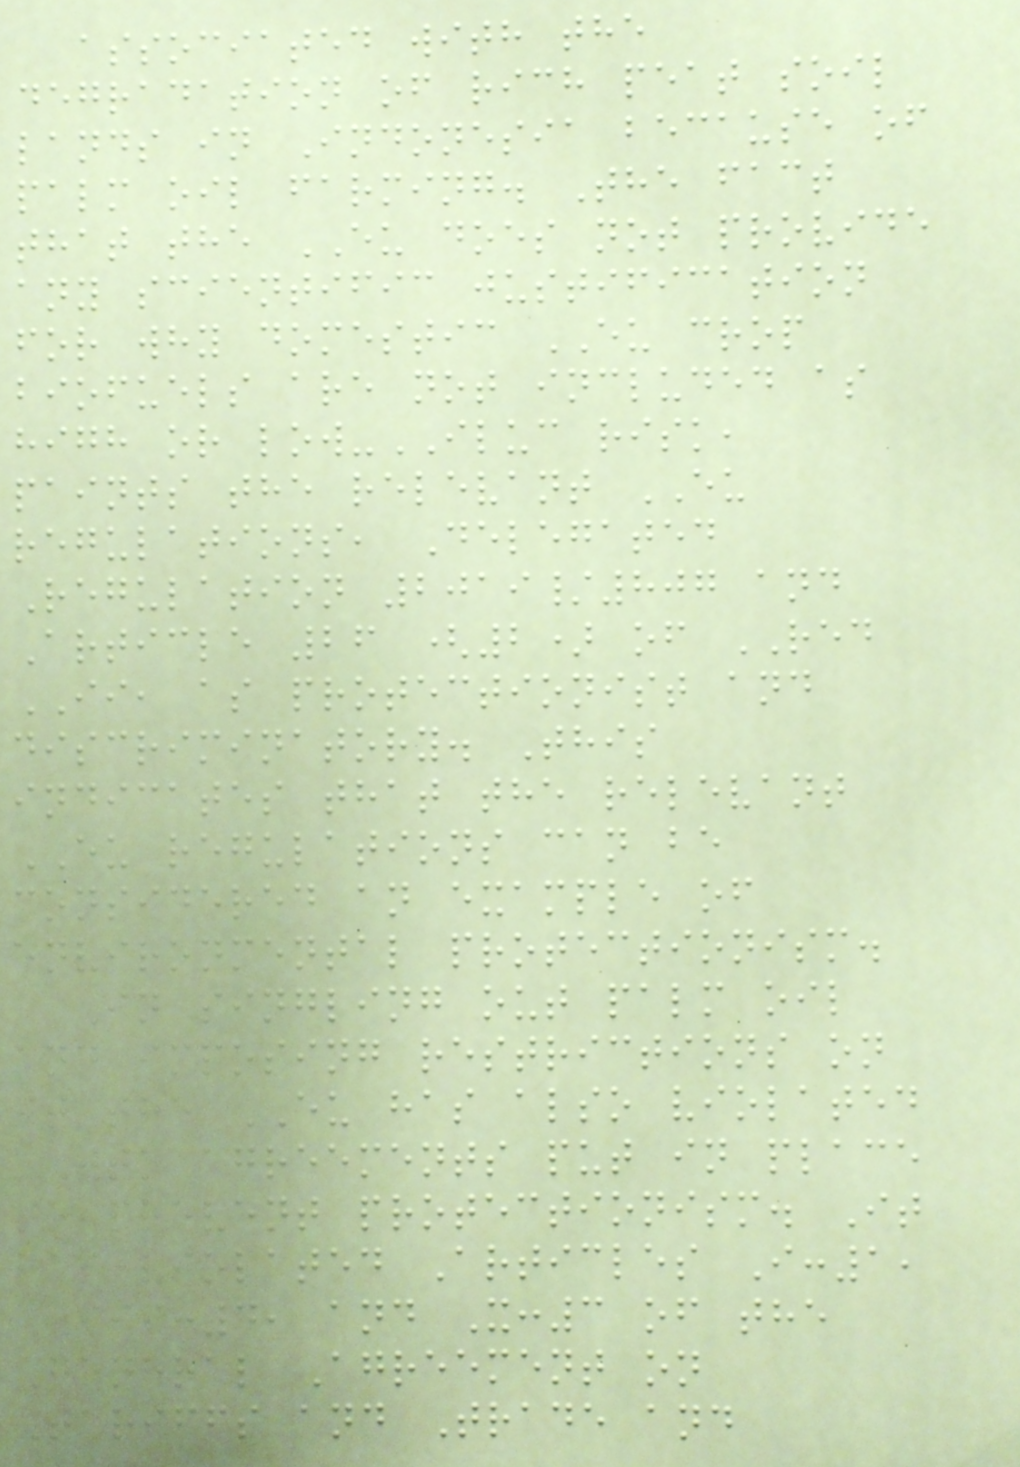associated with the
degradation of rich peat soil
lands in Indonesia because of
palm oil farming. The fact
that the EU does not provide
any scientific justification
for why domestic EU crop
biofuels are not included as
high or low-ILUC risk,
paints the relevant EU
regulations, Delegated
Regulation 2019/807 and
Article 26 (2) of RED
II, as protectionist and
discriminatory. This
indicates that the relevant
EU regulations can be
considered an example of
environmental protectionism.
In singling out palm oil
and imposing restrictions on
it the EU has also violated
WTO agreements put in place
to prevent protectionism. It
has violated Articles I:1,
III:4, and X:3 of the
General Agreement on
Tariffs and Trade and
